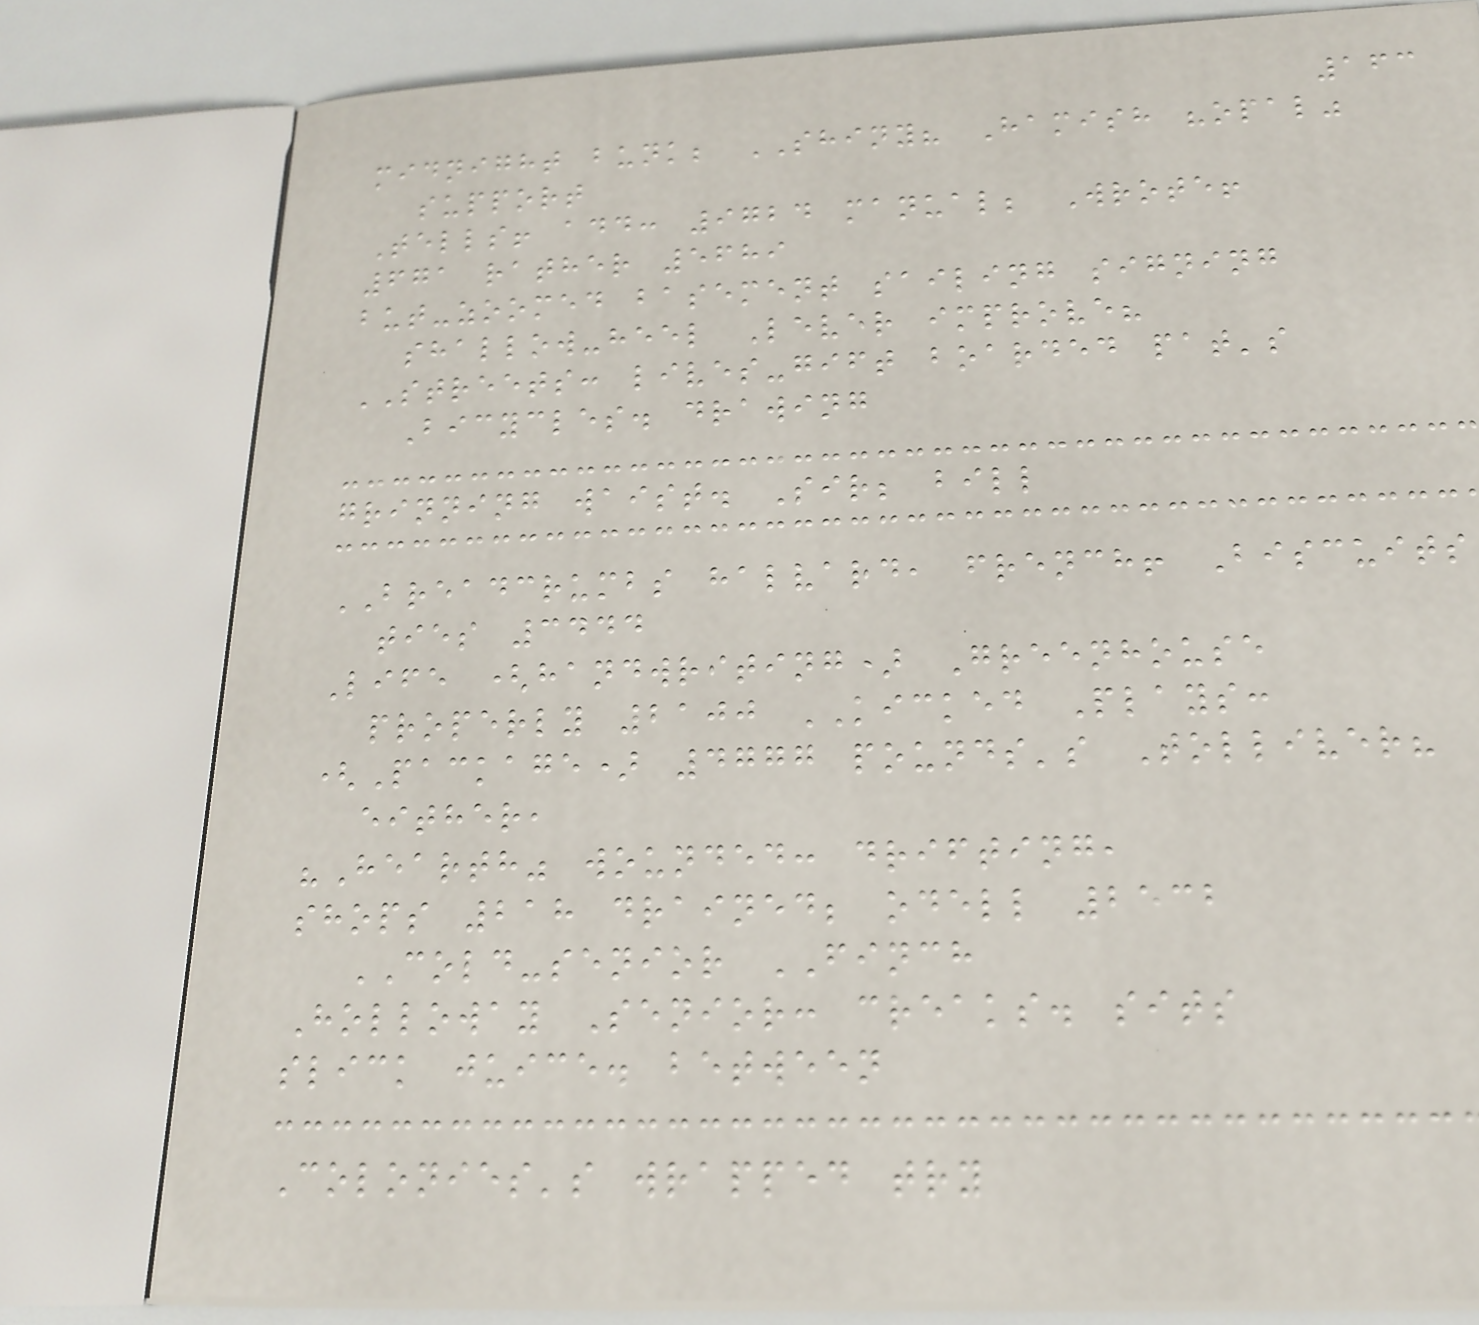163
midnight bunk; SHINY? Hamish "opal"
support
Tells! add: 9724 manual; Wrote!
671 rather 5689
but-zoomed basement sailing signing
shallow-heel Lever improve?
STREETS: lives-gift boarded pat's
Bicycles. drawing
grinning waist. Sir; bill
BREADCRUMBS halvard, french! Biscuits
ties 3444
Life (handwriting) Greenhouse
properly 2100 KICKED Plays:
(Package) 4777 pounds's Tolliver?
either,
"Hearth" wounded: drifting,
shops 218 drained; odell 2532
COLD-senior FINCH
Holloway Senior: creaks. sits
slick juice. between
Colonies's wrapped try
